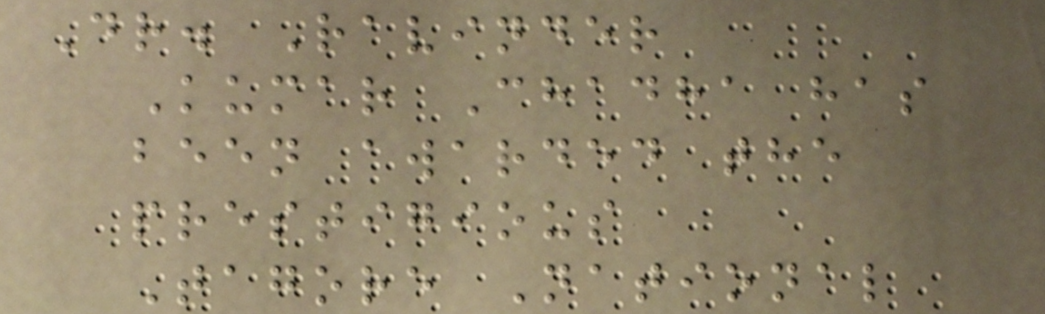Dr. Ravinder
Kumar Chadha has
been awarded the
prestigious
Tagore National
